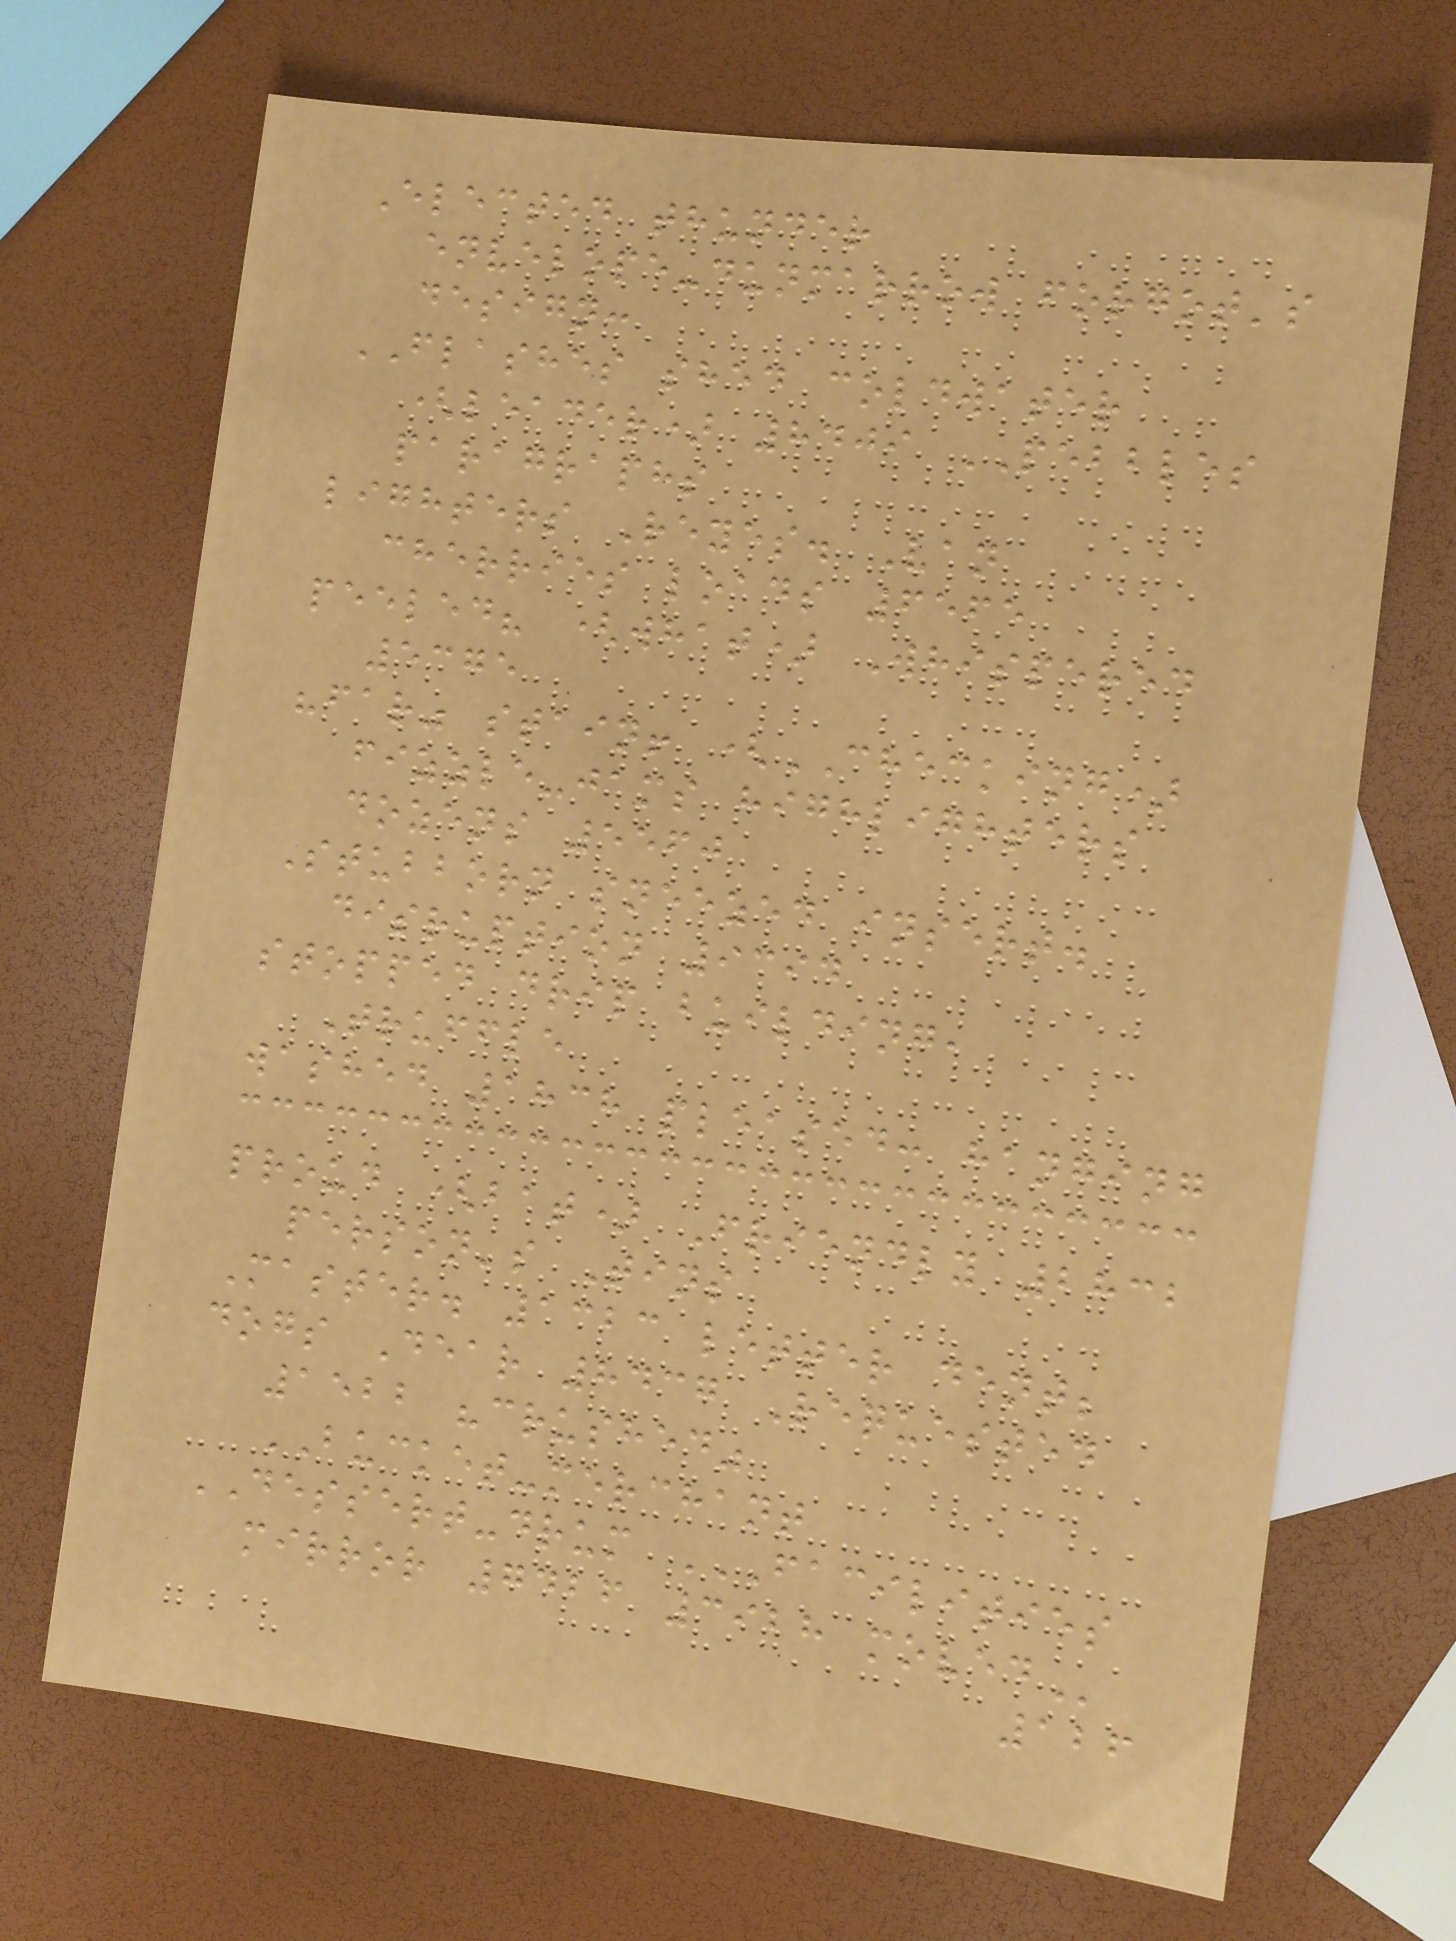Elected thunder
envelope-dunmarrow forgot's
design:
FLASHES shed coldwater
(leader) 8409 PEBBLES
paragraphs
lighters Reyes. Van
cherries loads 6565
peeled? (what) Whispered
5375
"far" stain! (CHECKING)
fizzle-jams highlighters
dozens 5560
Stubborn sneezed insert.
disruption 9394
stopped drip building,
Truffle
washed 1838 pleased: hanging
proud (bat) Friendly 2832
person's Tins
Master. 1323 letter dent;
dogs Dear 8437 Requested
1522 "crushed"
BUCKET-merchant
DESSERT-drum FACILITIES
MIRROR 7426 3928 MOVED
126
